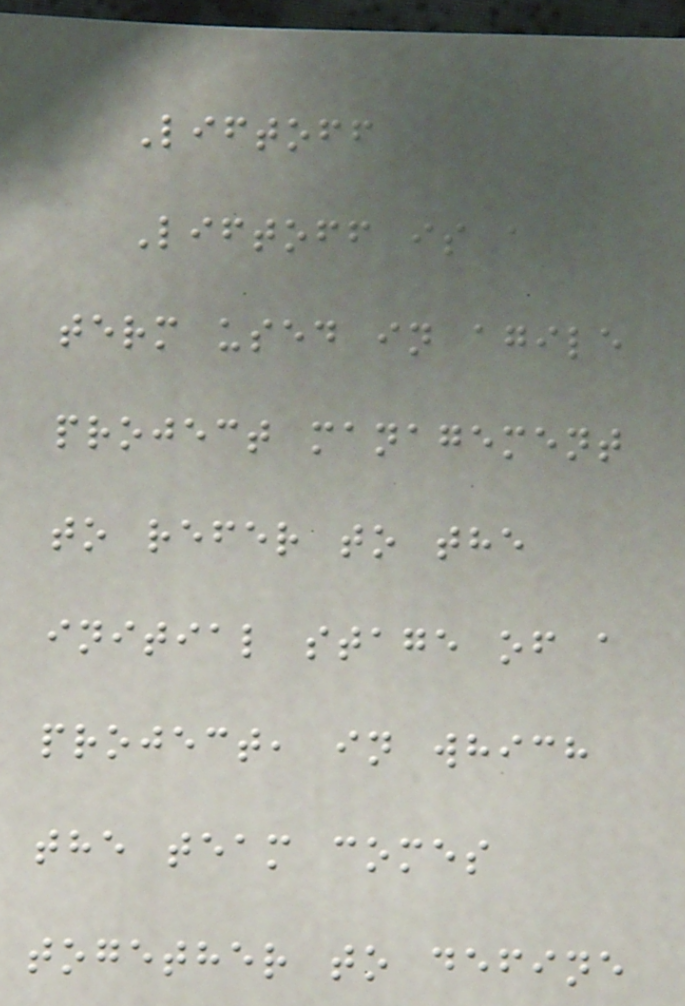Liftoff
Liftoff is a
term used in agile
project management
to refer to the
initial stage of a
project, in which
the team comes
together to define
